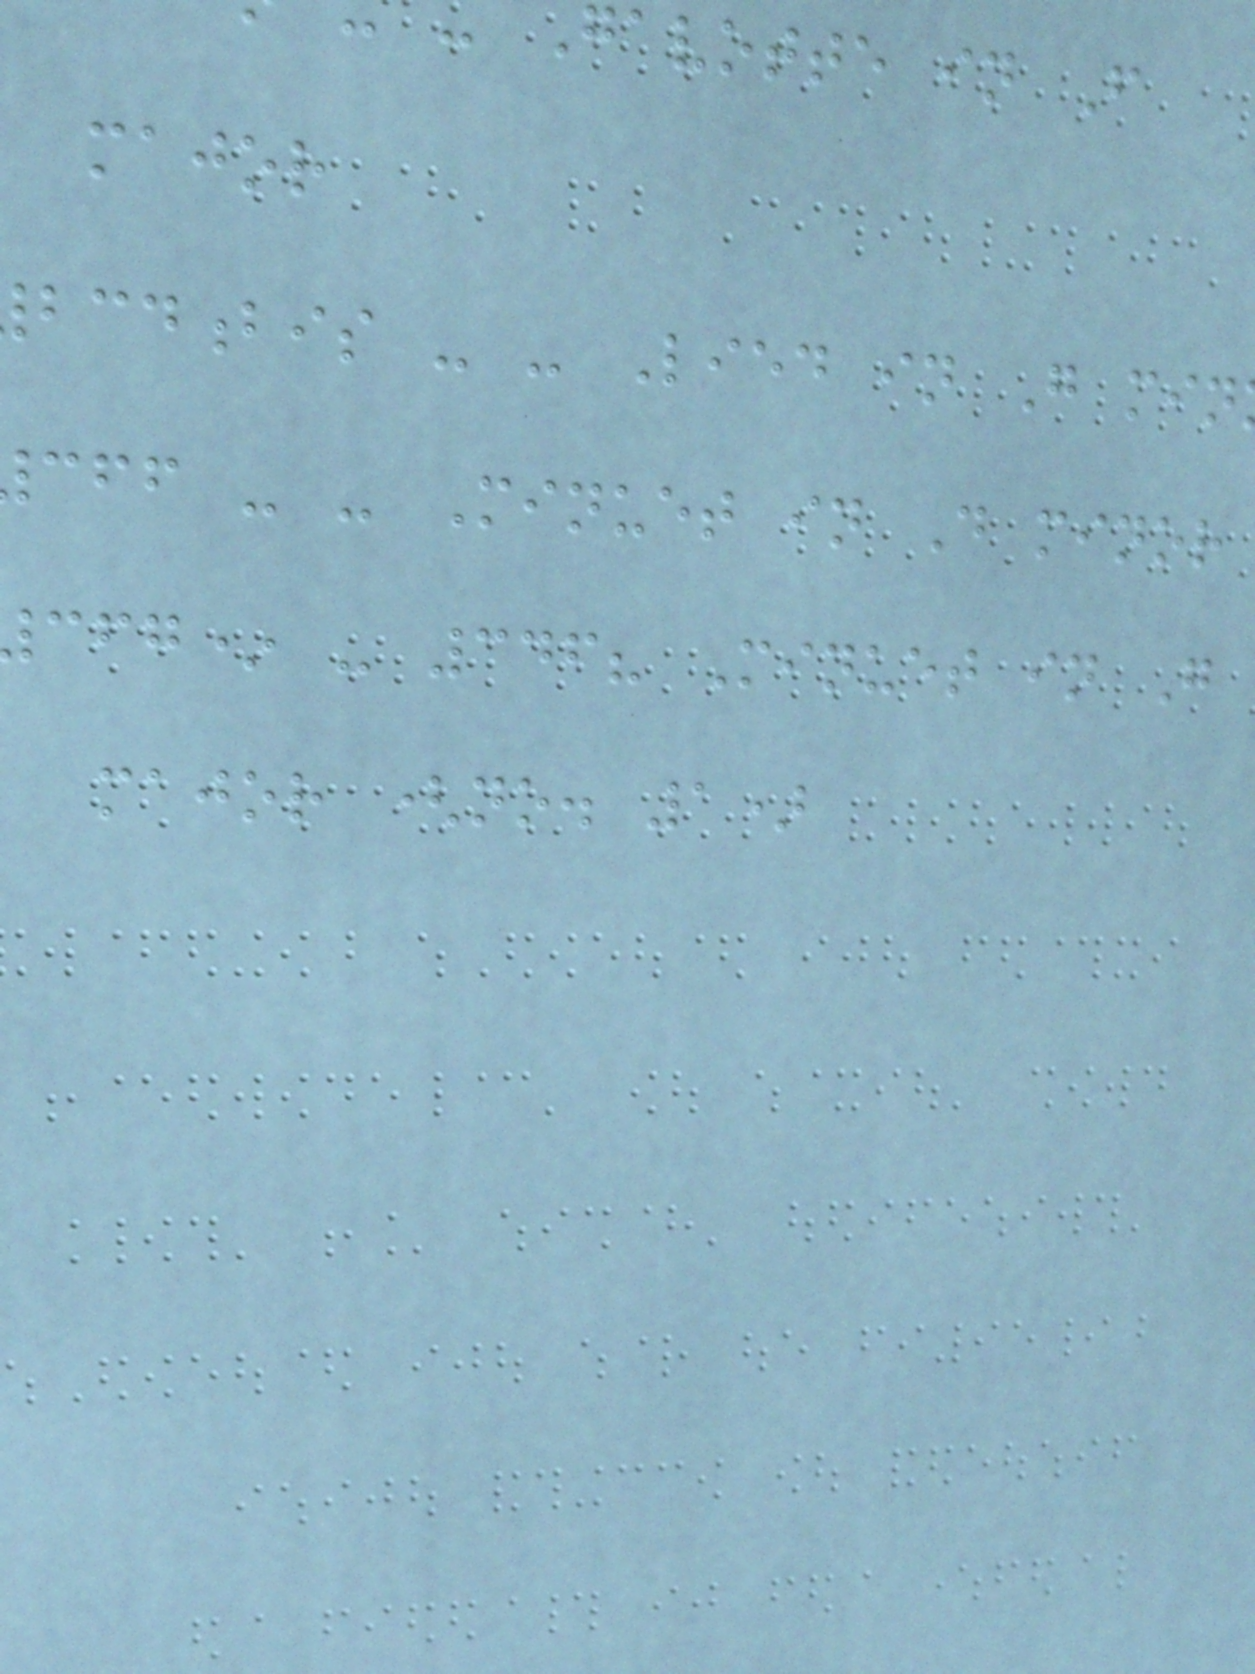gavotte in F
major
bis - - Lied in G min
cff - - Minuet in D minor
cfg* - 346? Minuet in G
major (no. 1)
